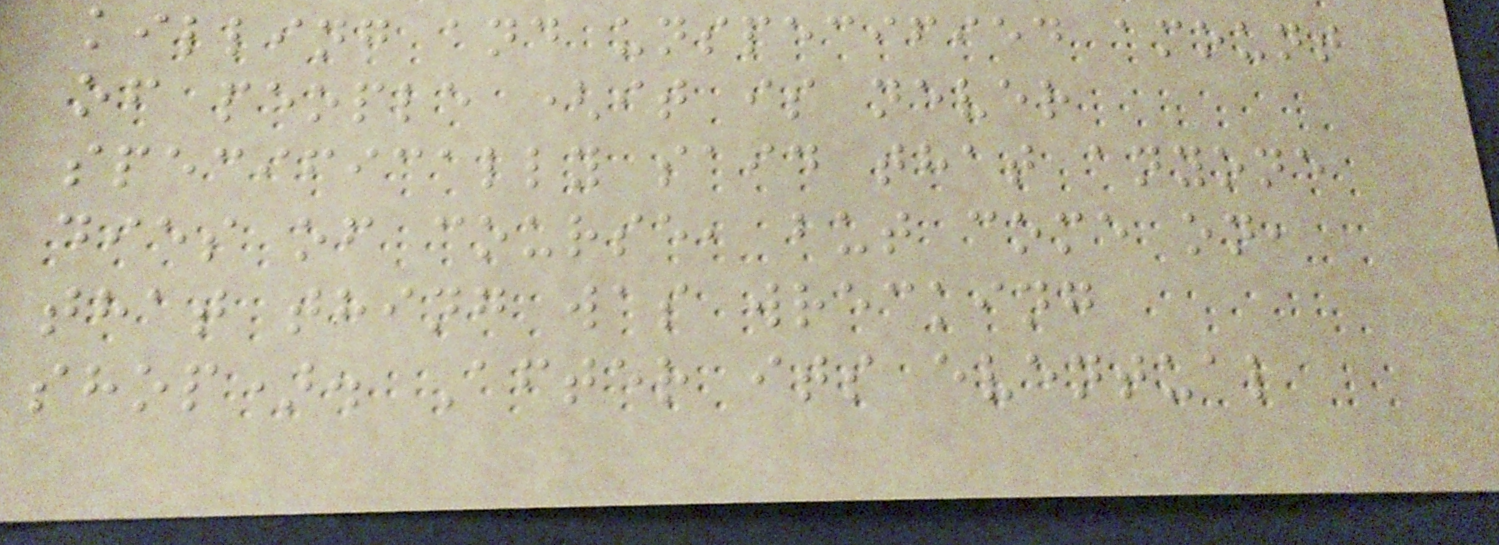killing and unspecified amount
of people (it is never
specifically said that anyone
dies of course, but come on,
that thing was wrecking
shop). After its eventual
